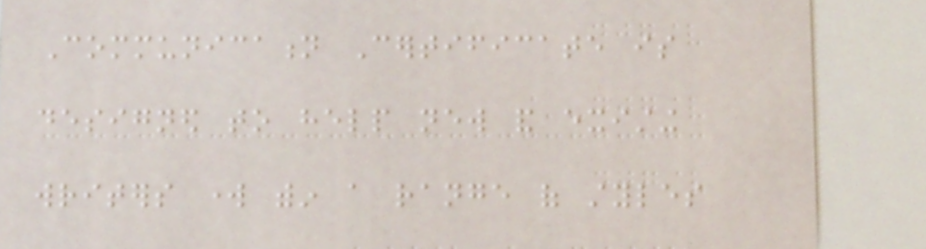Communication Certificate is
designed to help new and existing
writers work within a range of styles
